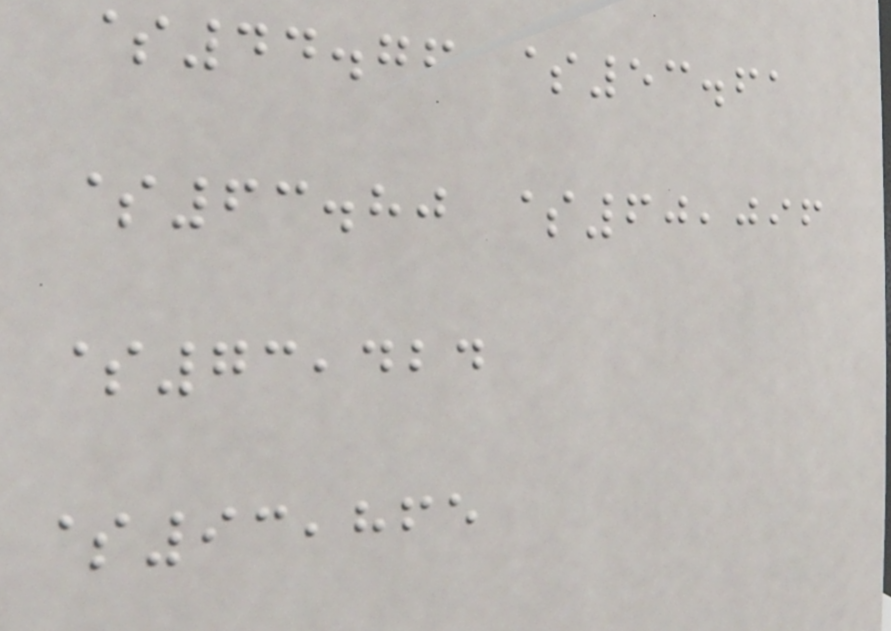$44.76 $53.61
$63.80 $60,096
$73,424
$93,865
